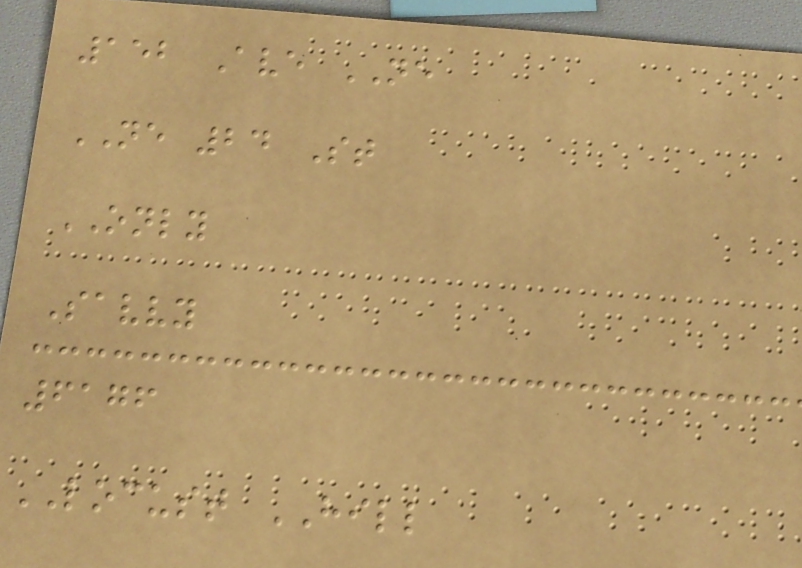152 Ave NE
NE 24 St
ONLY
Savvy
6176
LOCUST HILL
